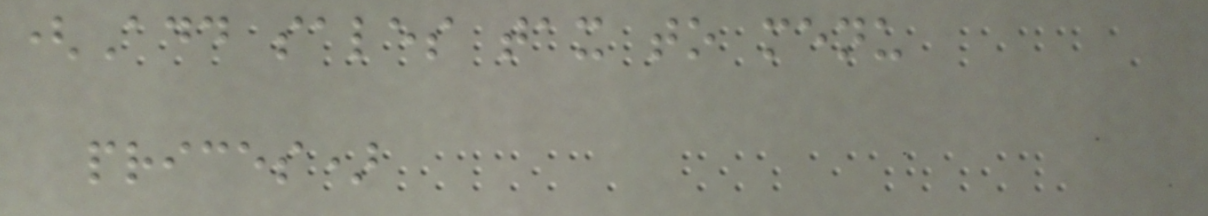(Add sales tax to menu
prices)
